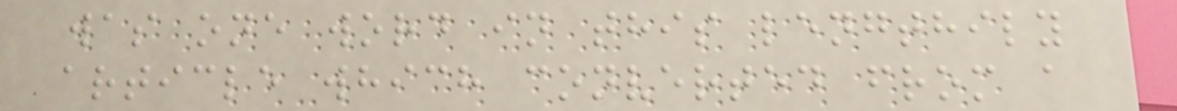was one word in this lengthily
article which converted from a
